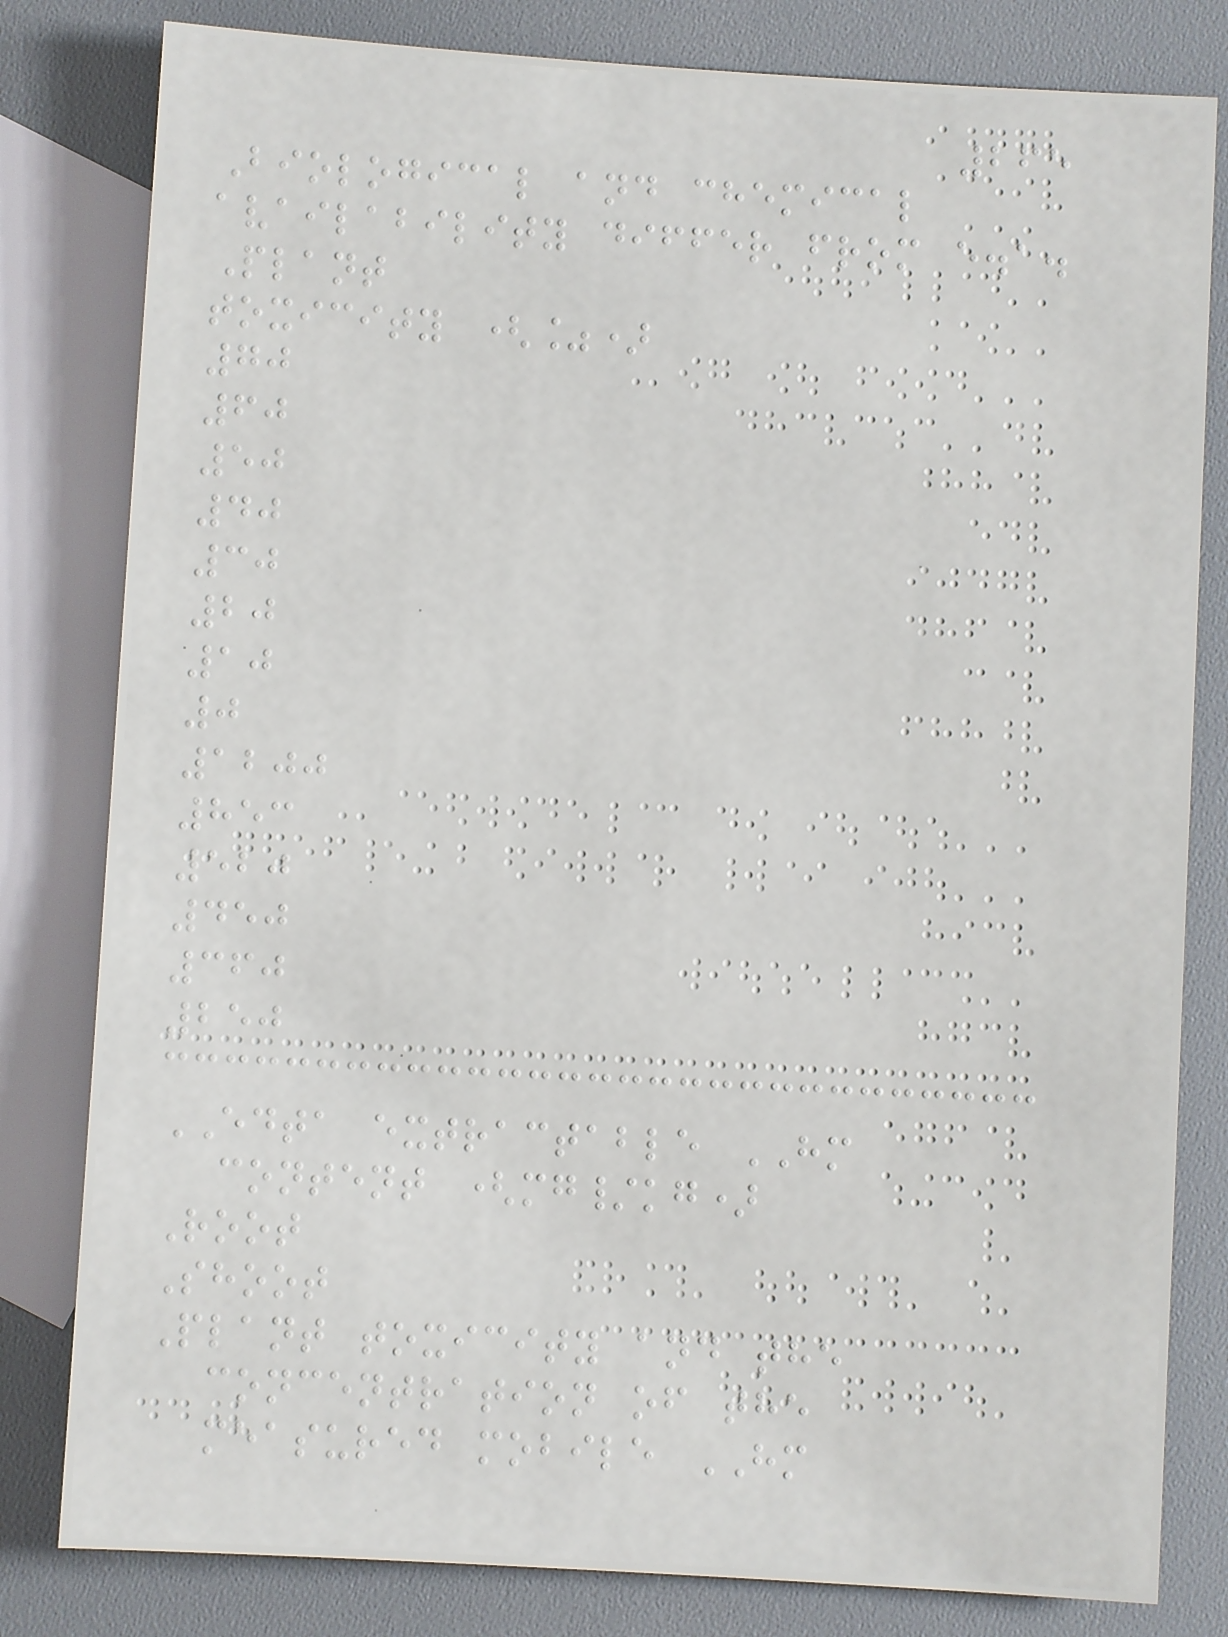265
Biological and chemical
availability differ from e.a.
Plant
toxicity (%)
70
60
50
40
30
20
10
0
1200
853
520
450
360
250
EDTA extractable HM
content (mg/kg)
Root
Shoot
Plant toxicity and the
concentration of the
measured mobile HM
